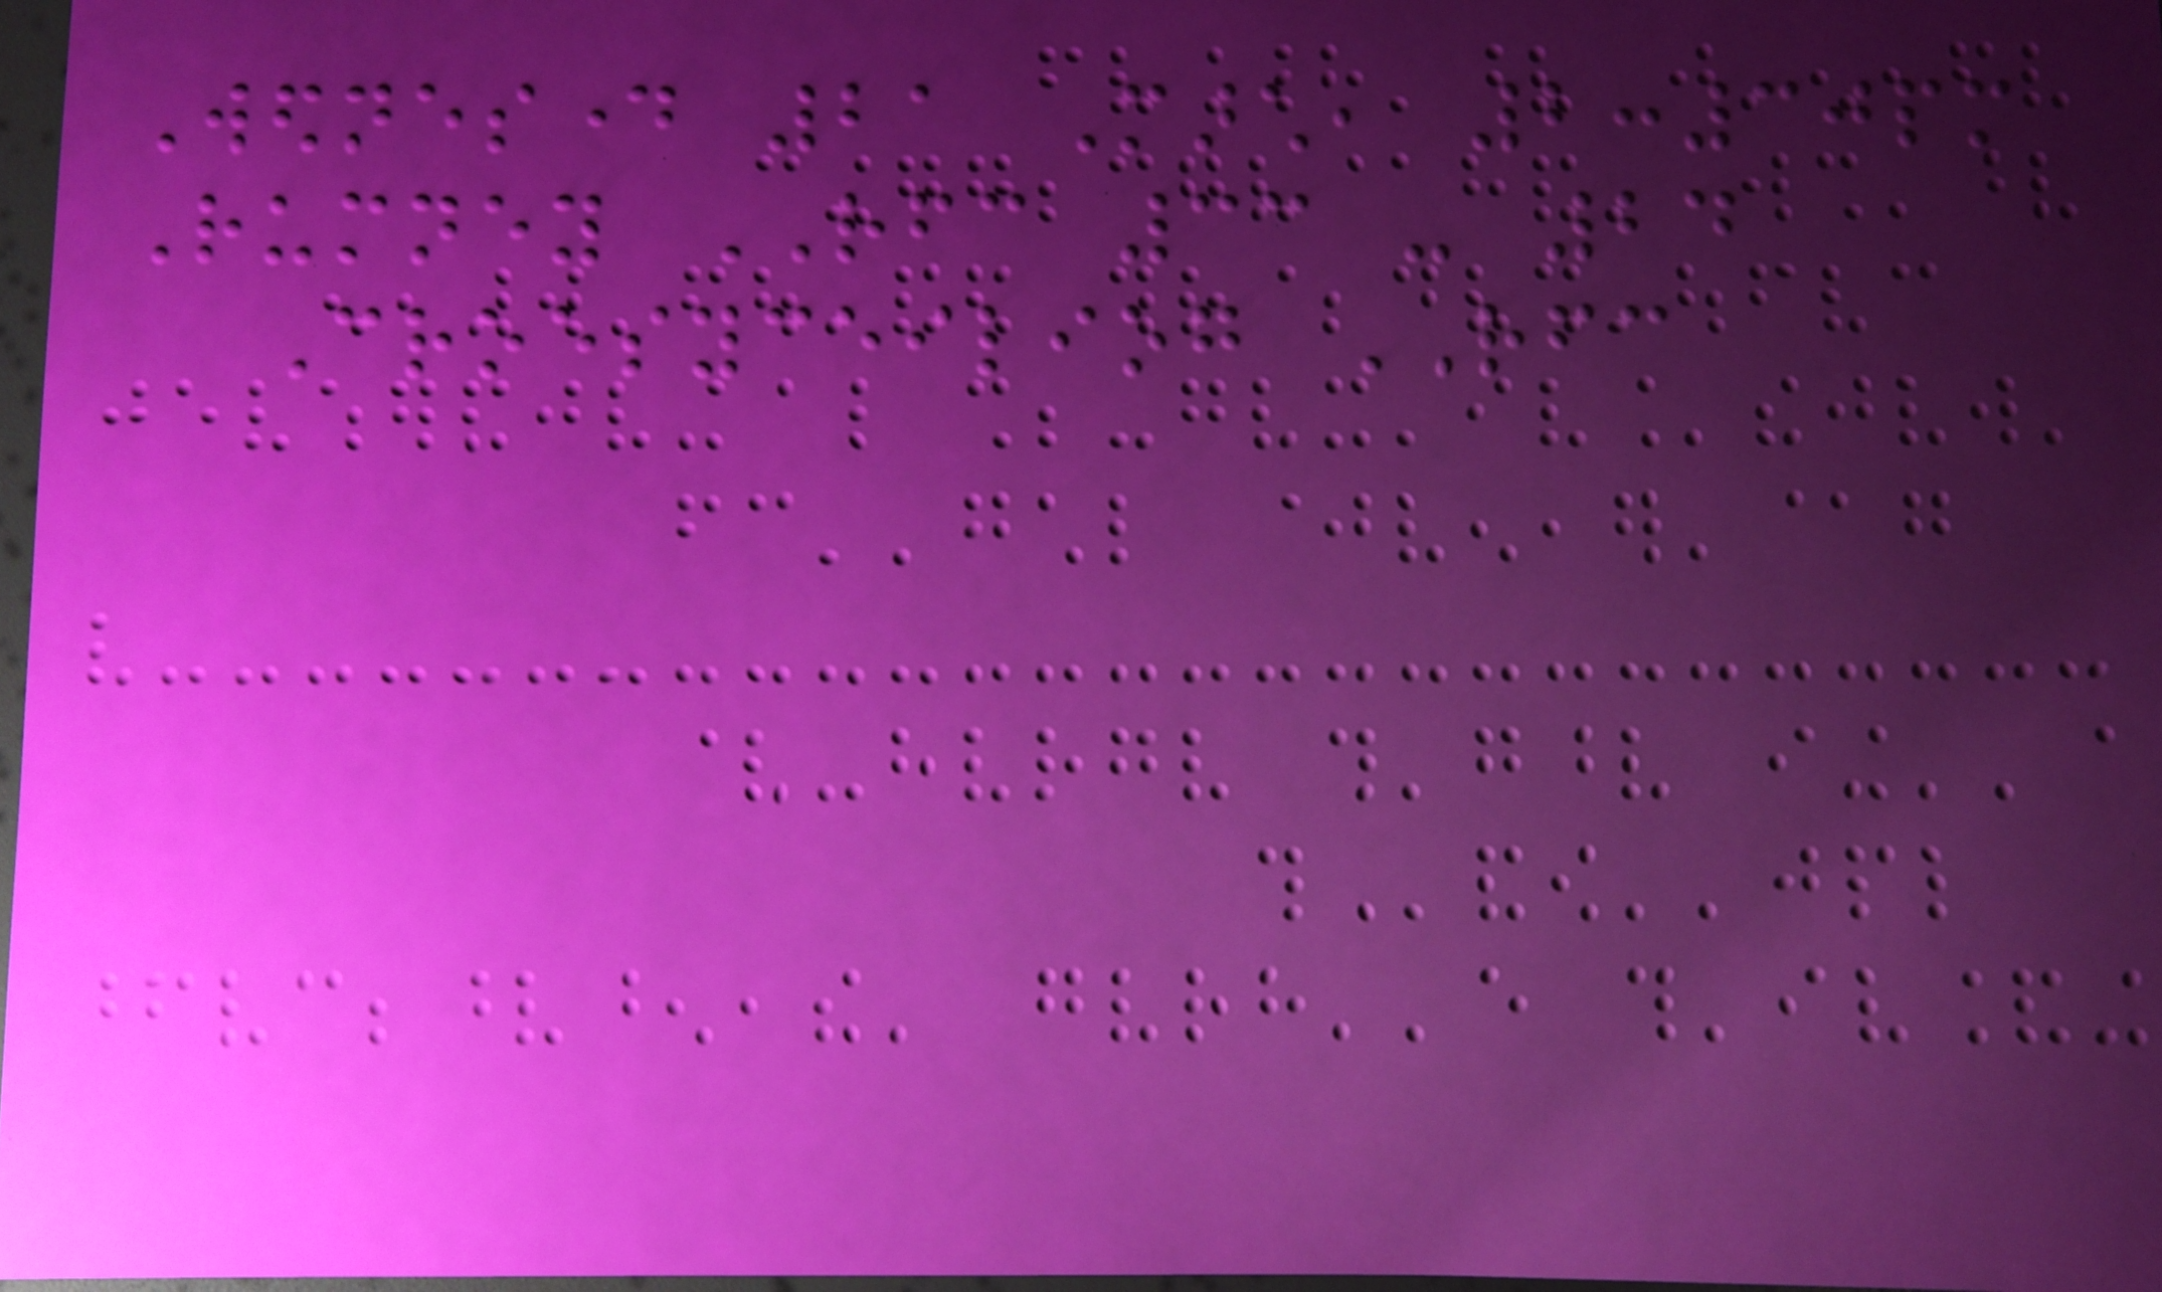Wednesday 21 March, 2:30pm
Rumney RFC 33 - 24
Croesyceiliog RFC
